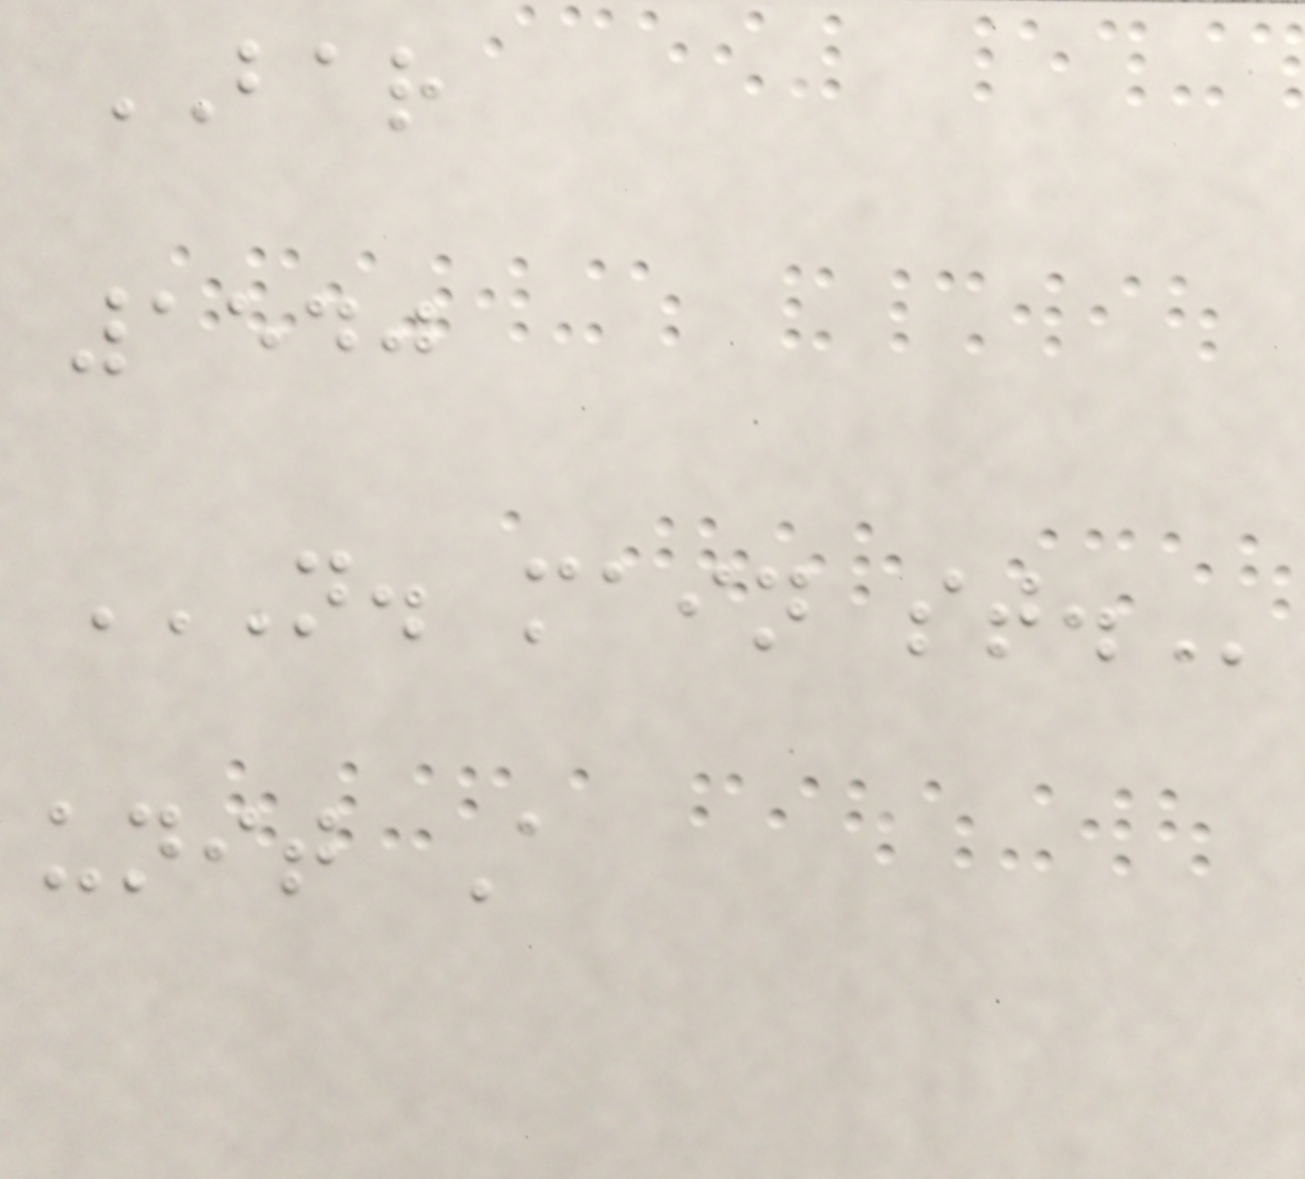BAR
1540
N. MAIN ST.
unit A
